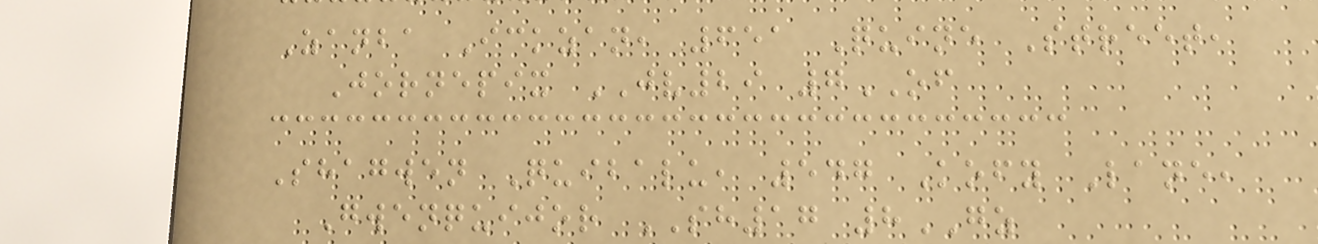Zanba Ickzan, 651 Quine Street,
Jornepix JV29 7OF
Shagwen Quibalu, 547 Kofy Lane,
Gwenquijor SH17 8GZ
